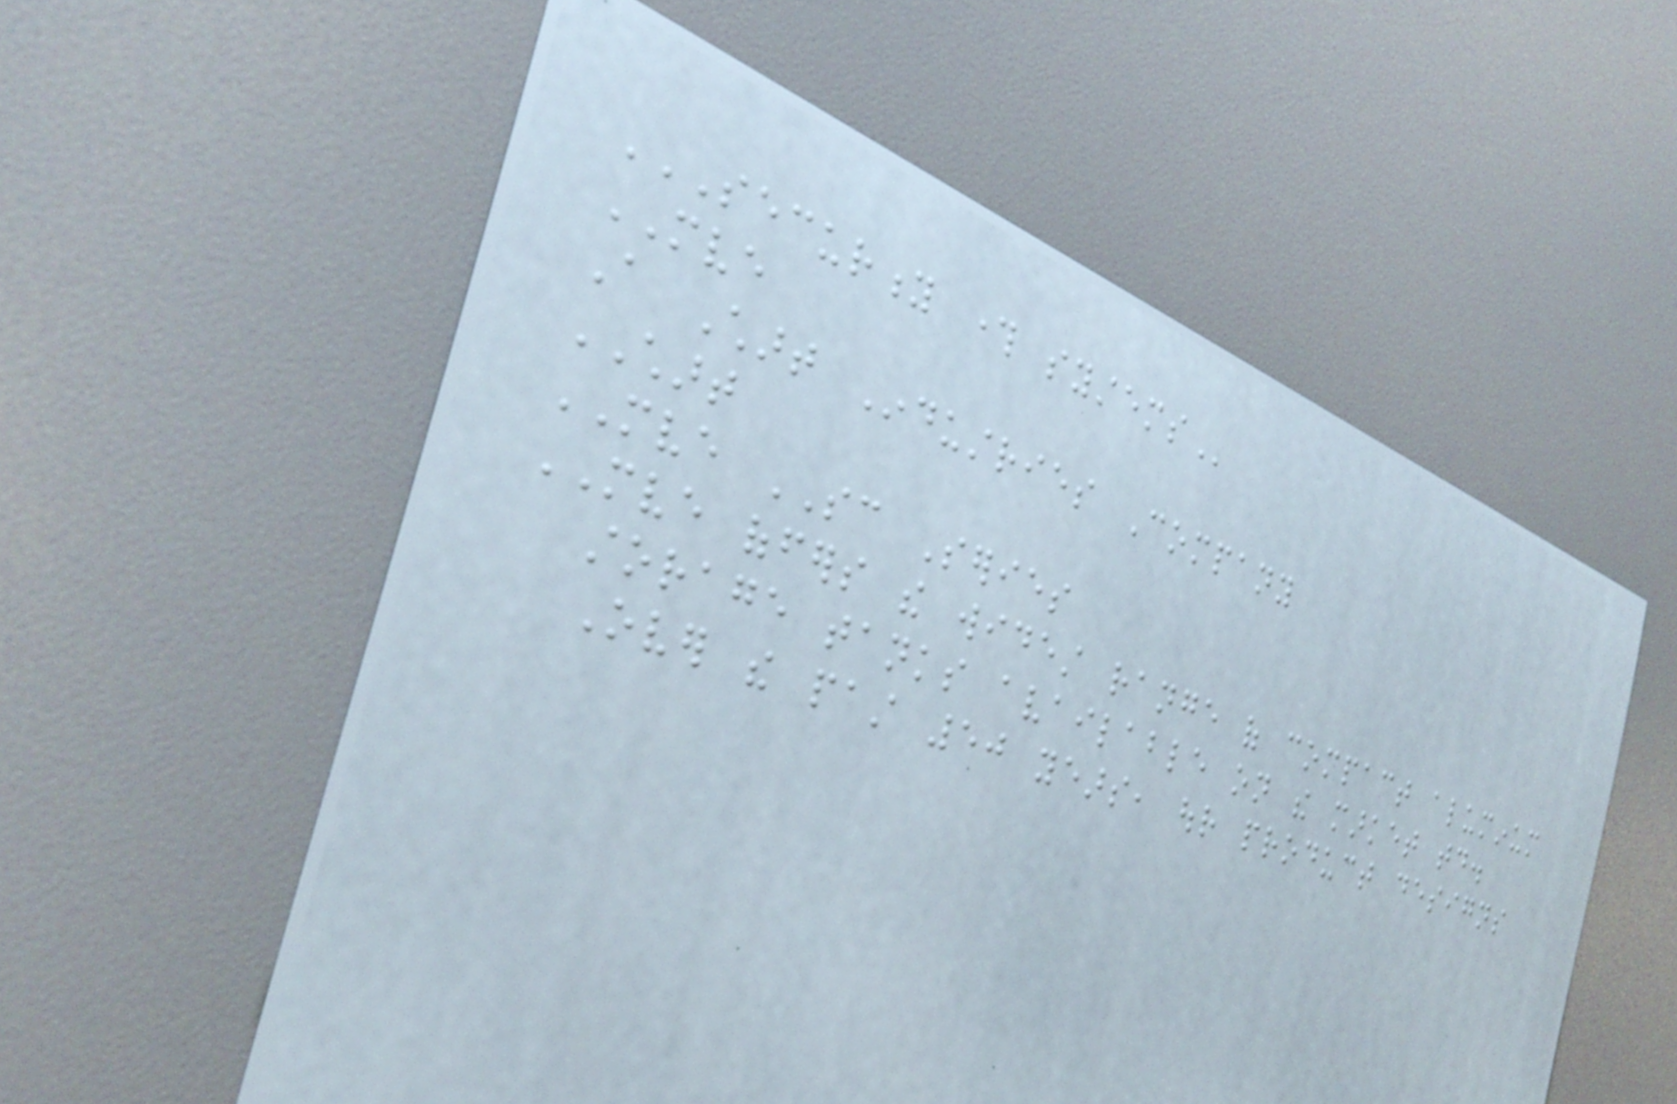SECURITY THROUGH SYSTEMS
MVE
A Chart Industries Company
CHART
MVE SC Series
MVE offers the widest range of compact aluminum
storage tanks available on the market today.
Over the past 50 years, our product designs
